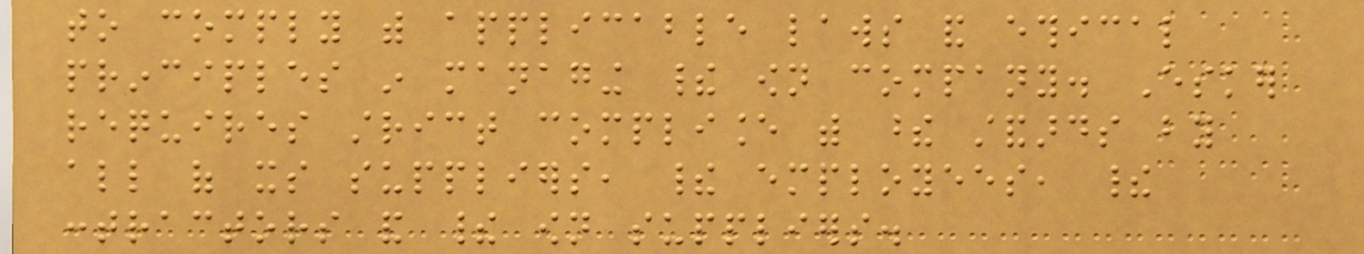to comply with applicable laws and ethical
principles in managing their own company. Esker
requires strict compliance with these standards by
all of its suppliers, their employees, their
contractors and their own suppliers.
